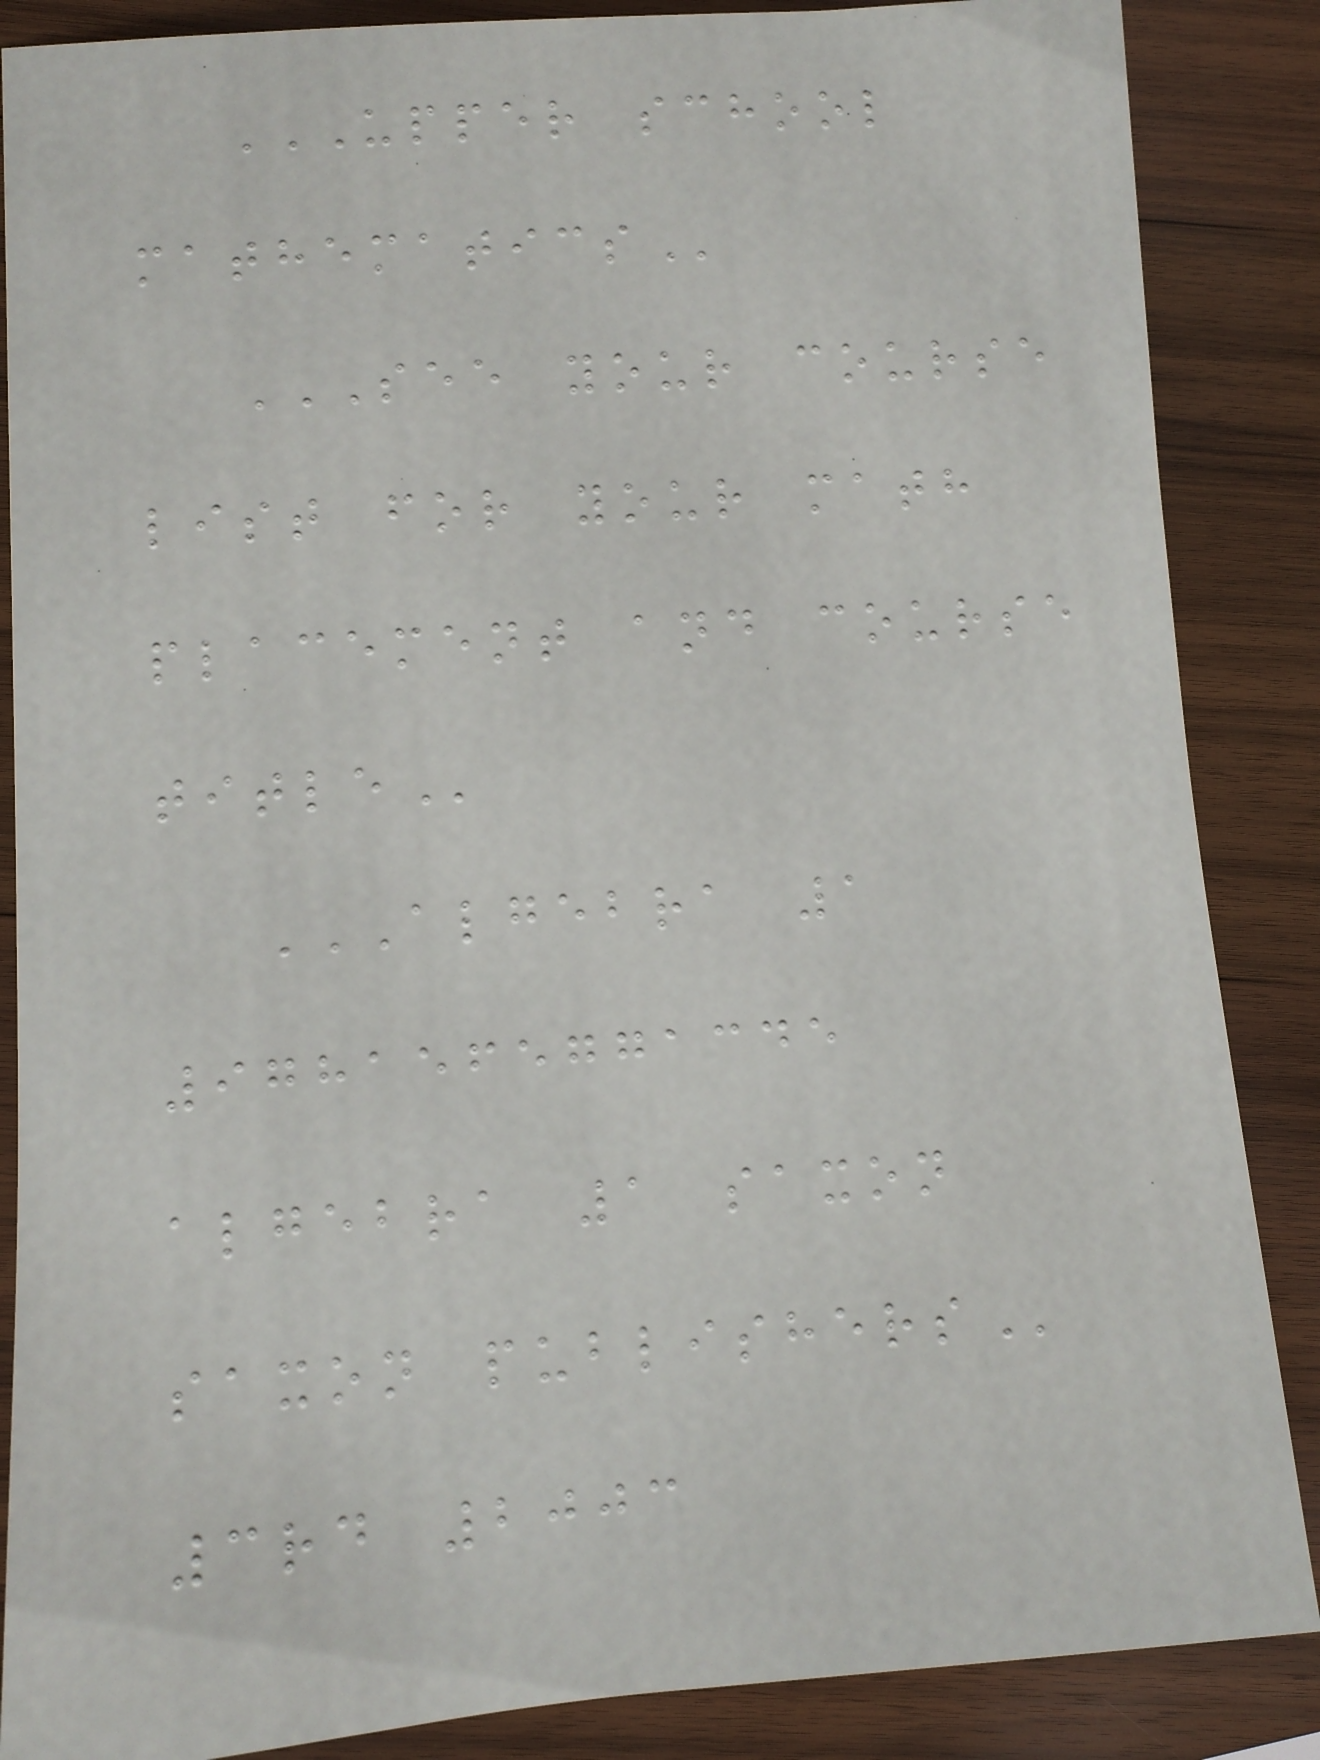UPPER SCHOOL
MATHEMATICS
SEE YOUR COURSE
LIST FOR YOUR MATH
PLACEMENT AND COURSE
TITLE
ALGEBRA 1
9781565771345
ALGEBRA 1 SAXON
SAXON PUBLISHERS
3rd 2003
